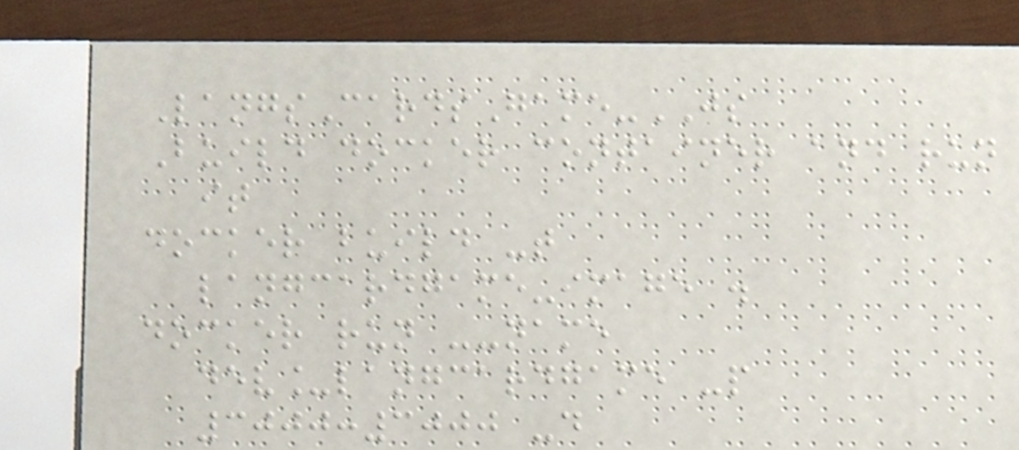LangsCardsGame-JS
Build docker container and run
it
docker build -t
langcardgame-image .
docker run --name
dev_langcardgame -p
3000:3000 -d
